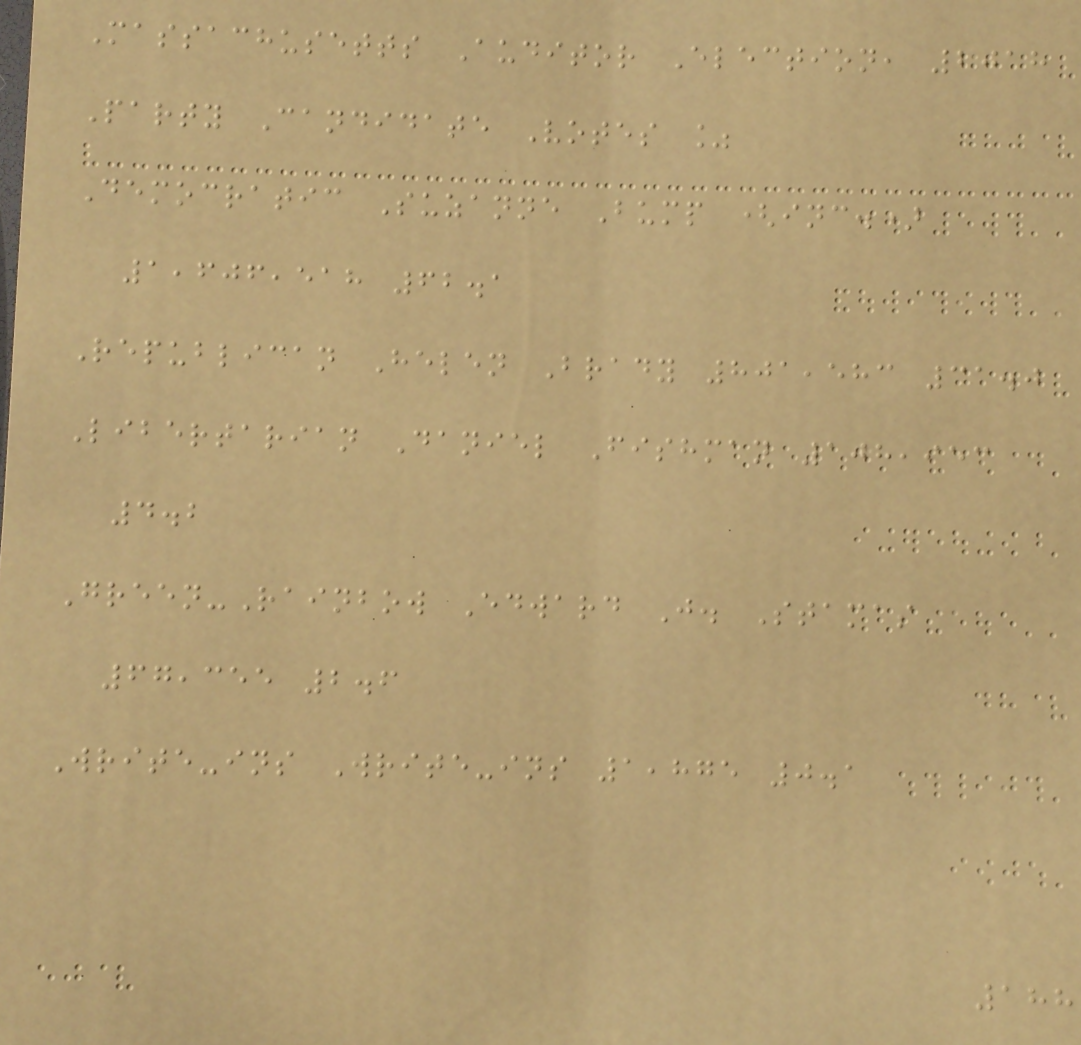Massachusetts Auditor Election, 2018
Party Candidate Votes %
Democratic Suzanne Bump (inc.)
1,606,518 62.1
Republican Helen Brady 801,583 31.0
Libertarian Daniel Fishman 108,953
4.2
Green-Rainbow Edward J. Stamas
67,355 2.6
Write-ins Write-ins 1,875 0.1
188
